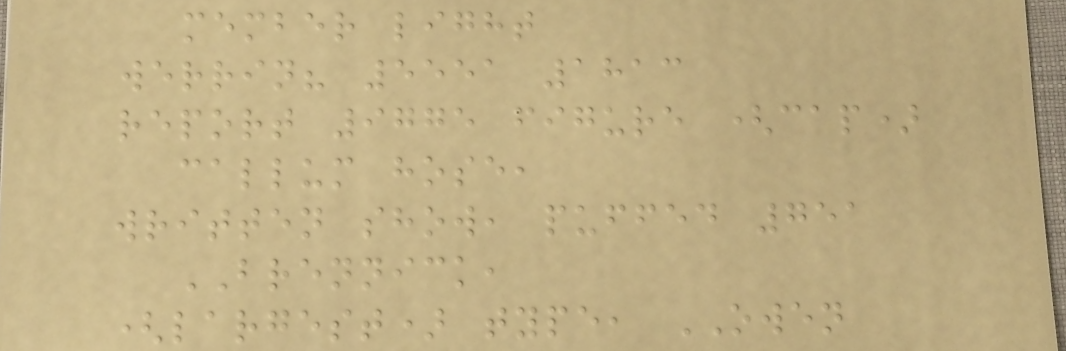member light
werrin? 5551 1813
report 9775 figure (cap)
callum hose,
written show, puffed 751
BRENNICK,
(largest) type, OWEN
